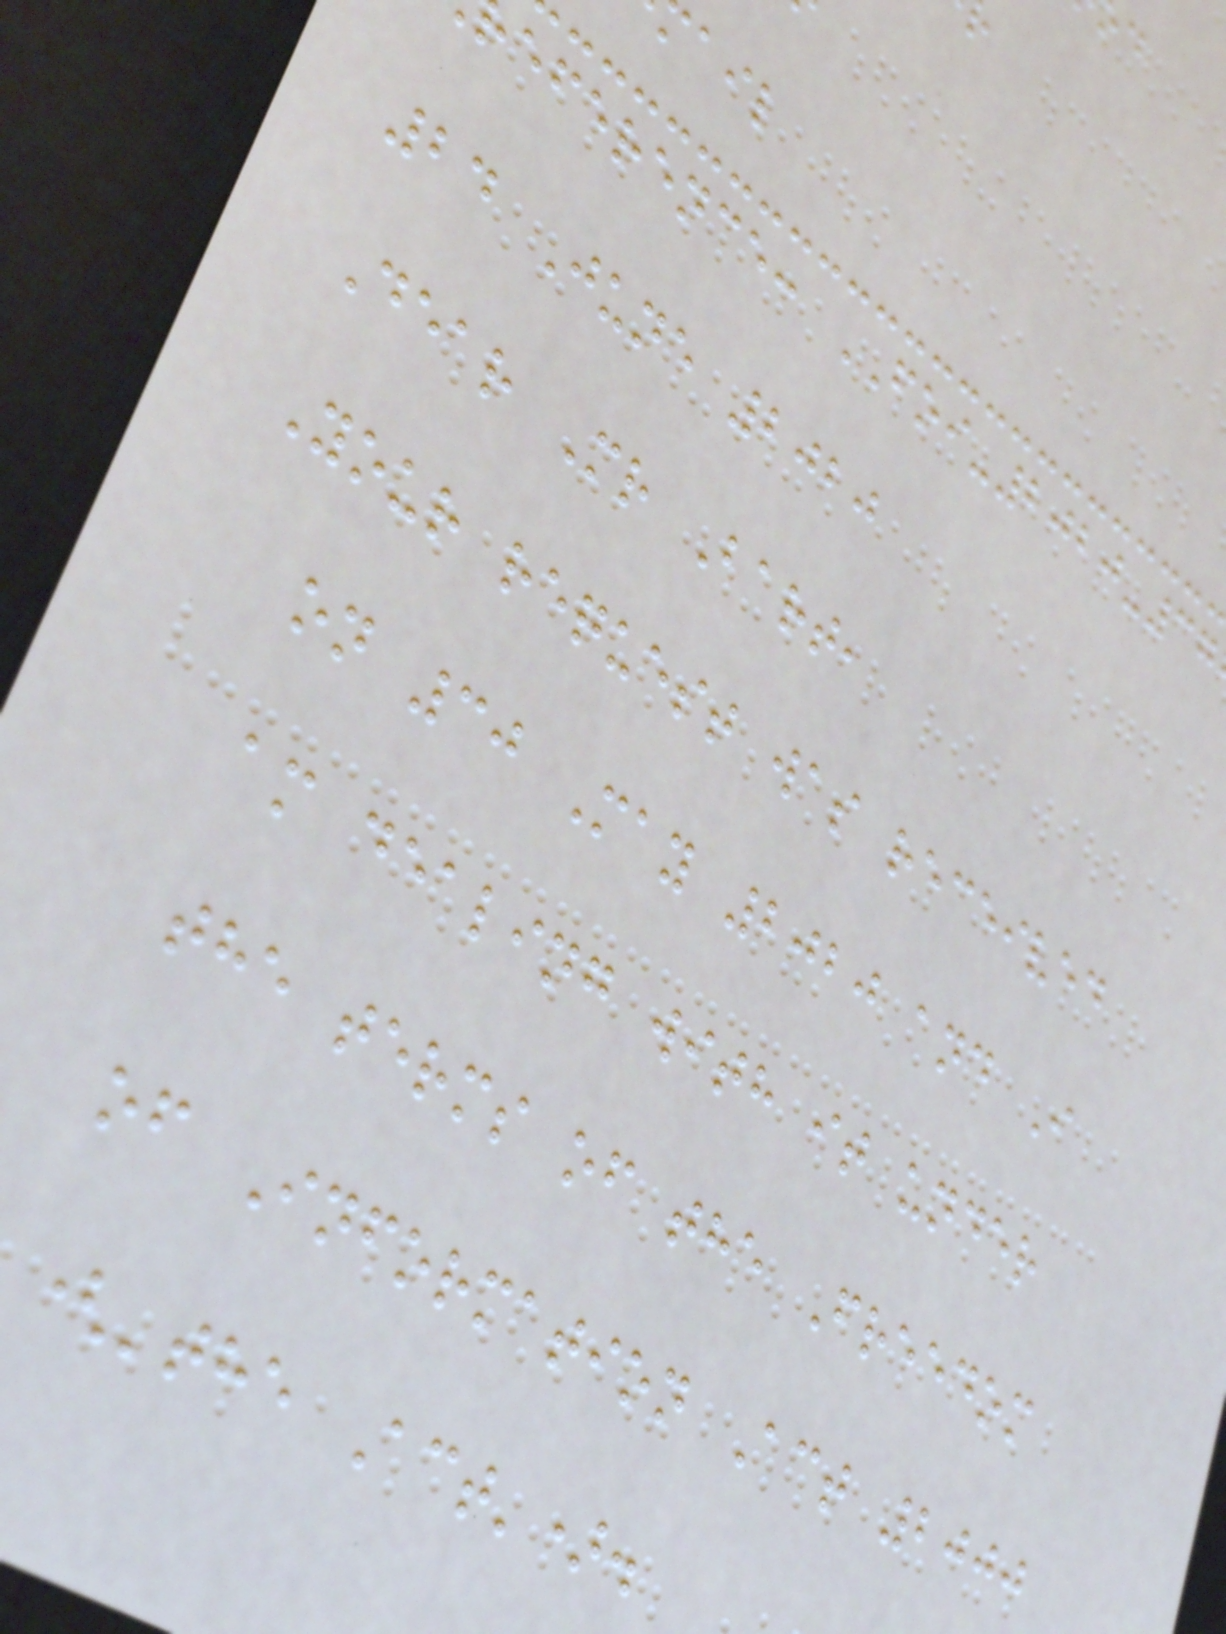eference: FOI-2020-37
24 June 2020
Dear Mr Bart,
Your request was received
on 30 May 2020 and I
am dealing with it under
the terms of the Freedom
of Information Act 2000
('the Act').
